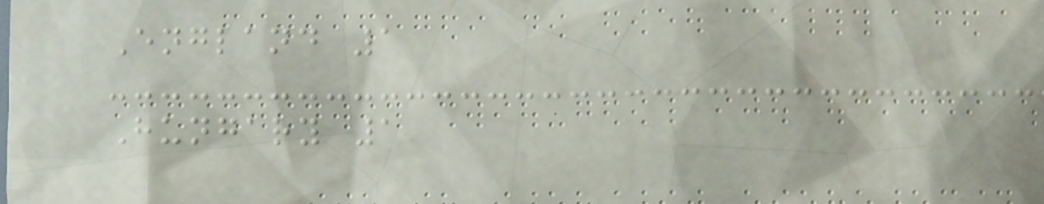England 1
Hungary 1
